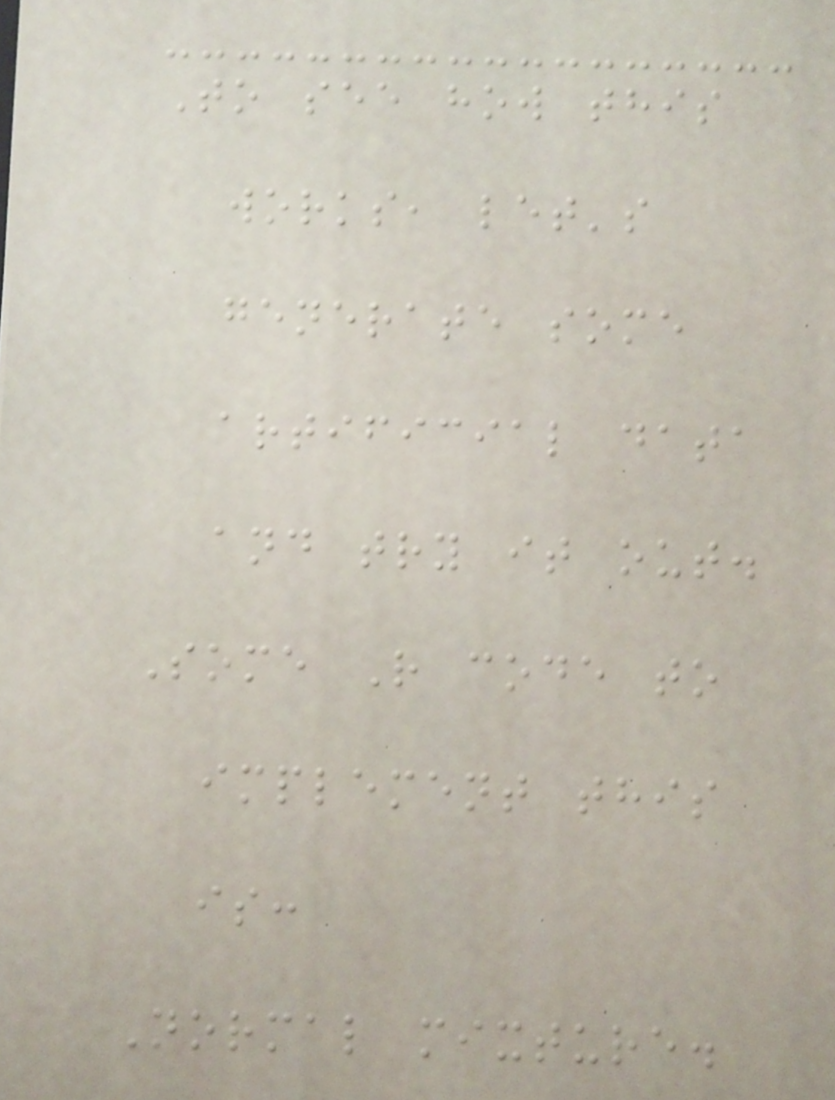To see how this
works, let's
generate some
artificial data
and try it out.
Some R code to
implement this
is:
Normal mixture.
